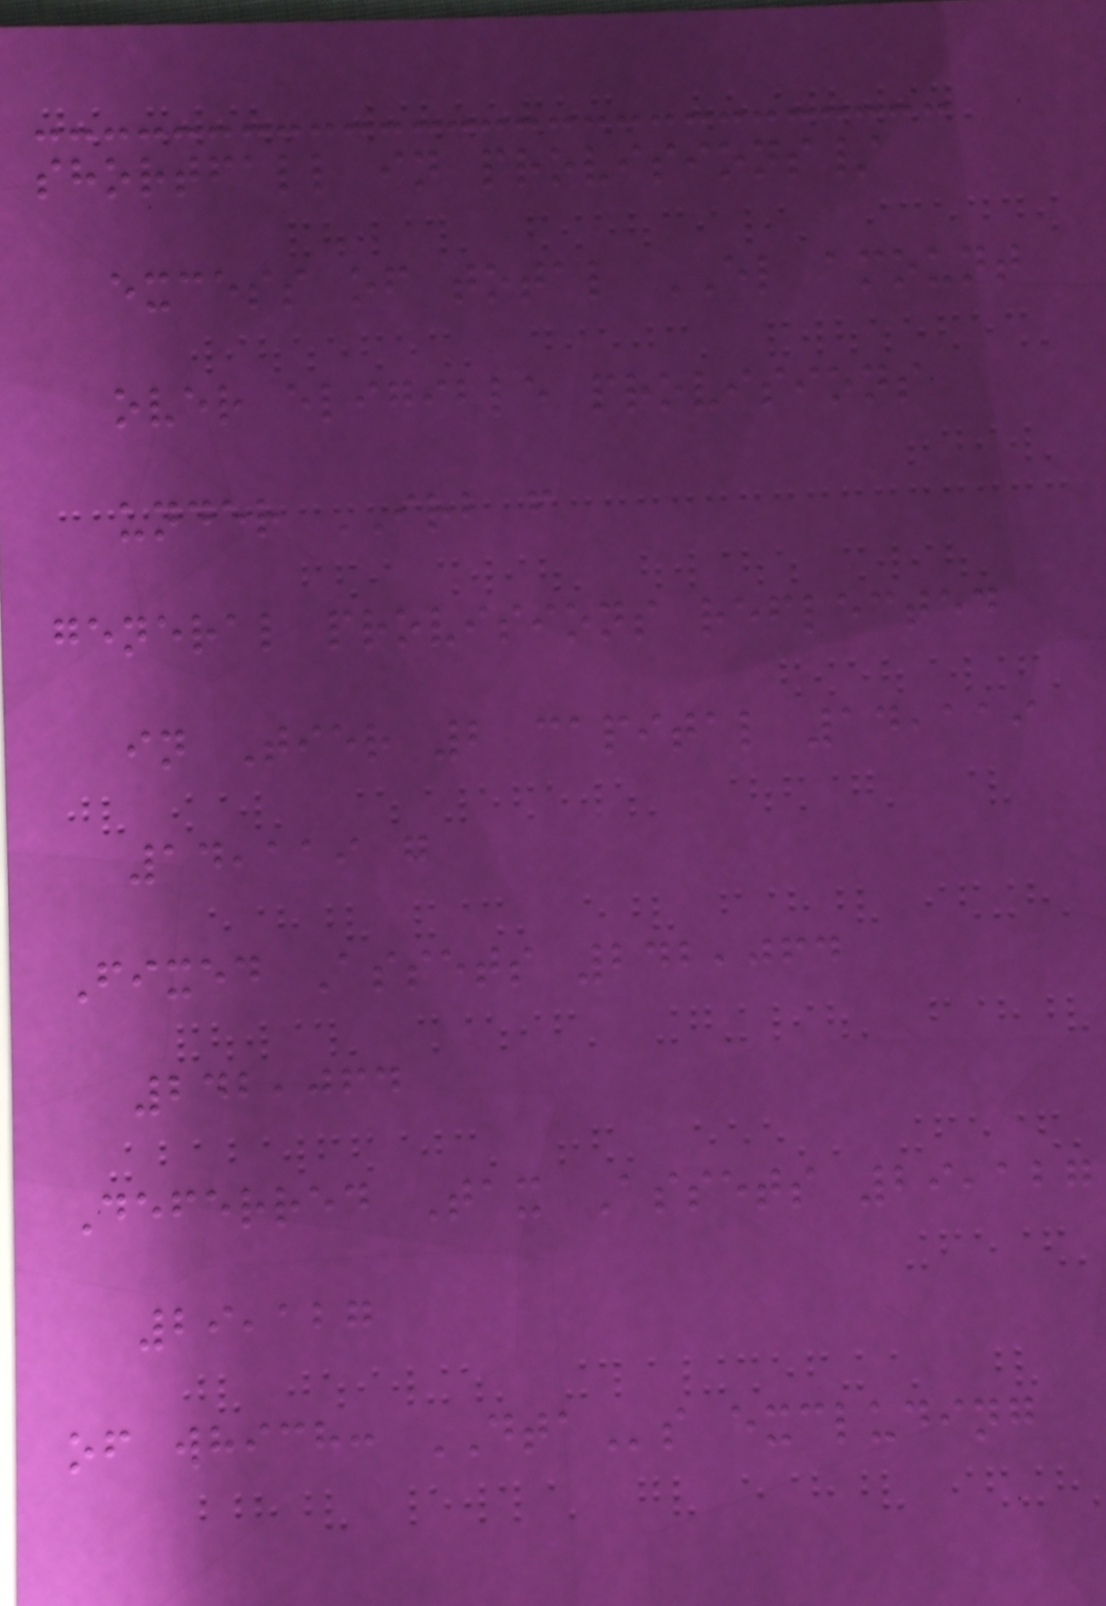shortfall in provisions/
excess of total EL amount
over eligible provisions
under IRB f
general provisions reflected
in Tier 2 capital 14,119
14,119 g
Fixed Assets 242,064
242,064
Deferred Tax Assets 29,127
29,127
of which: DTAs excluding
